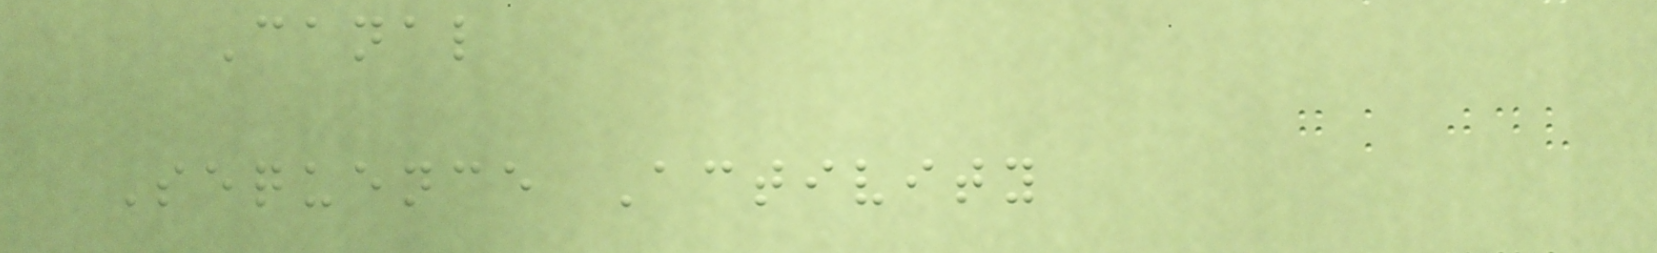Canal
Sequence Activity
